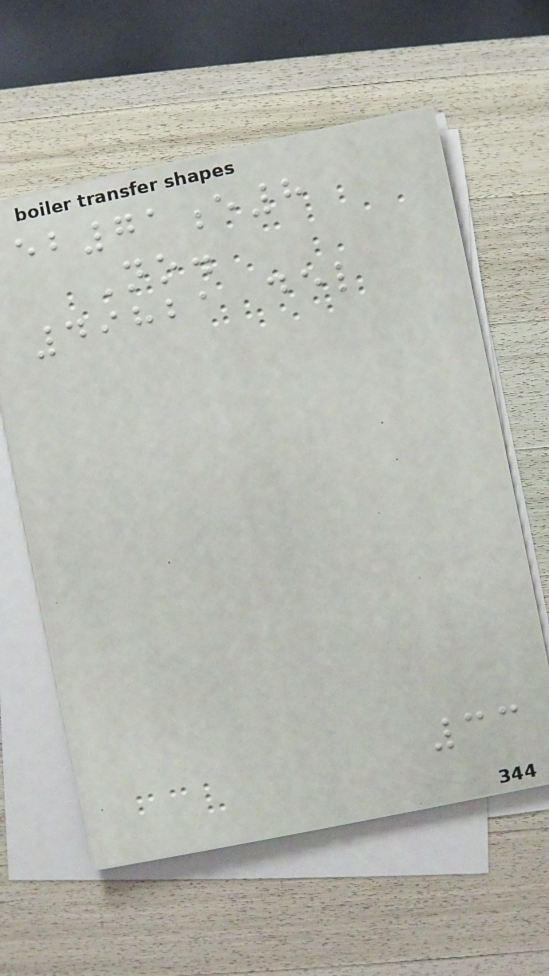eb71e8
No.
49821 del
33
